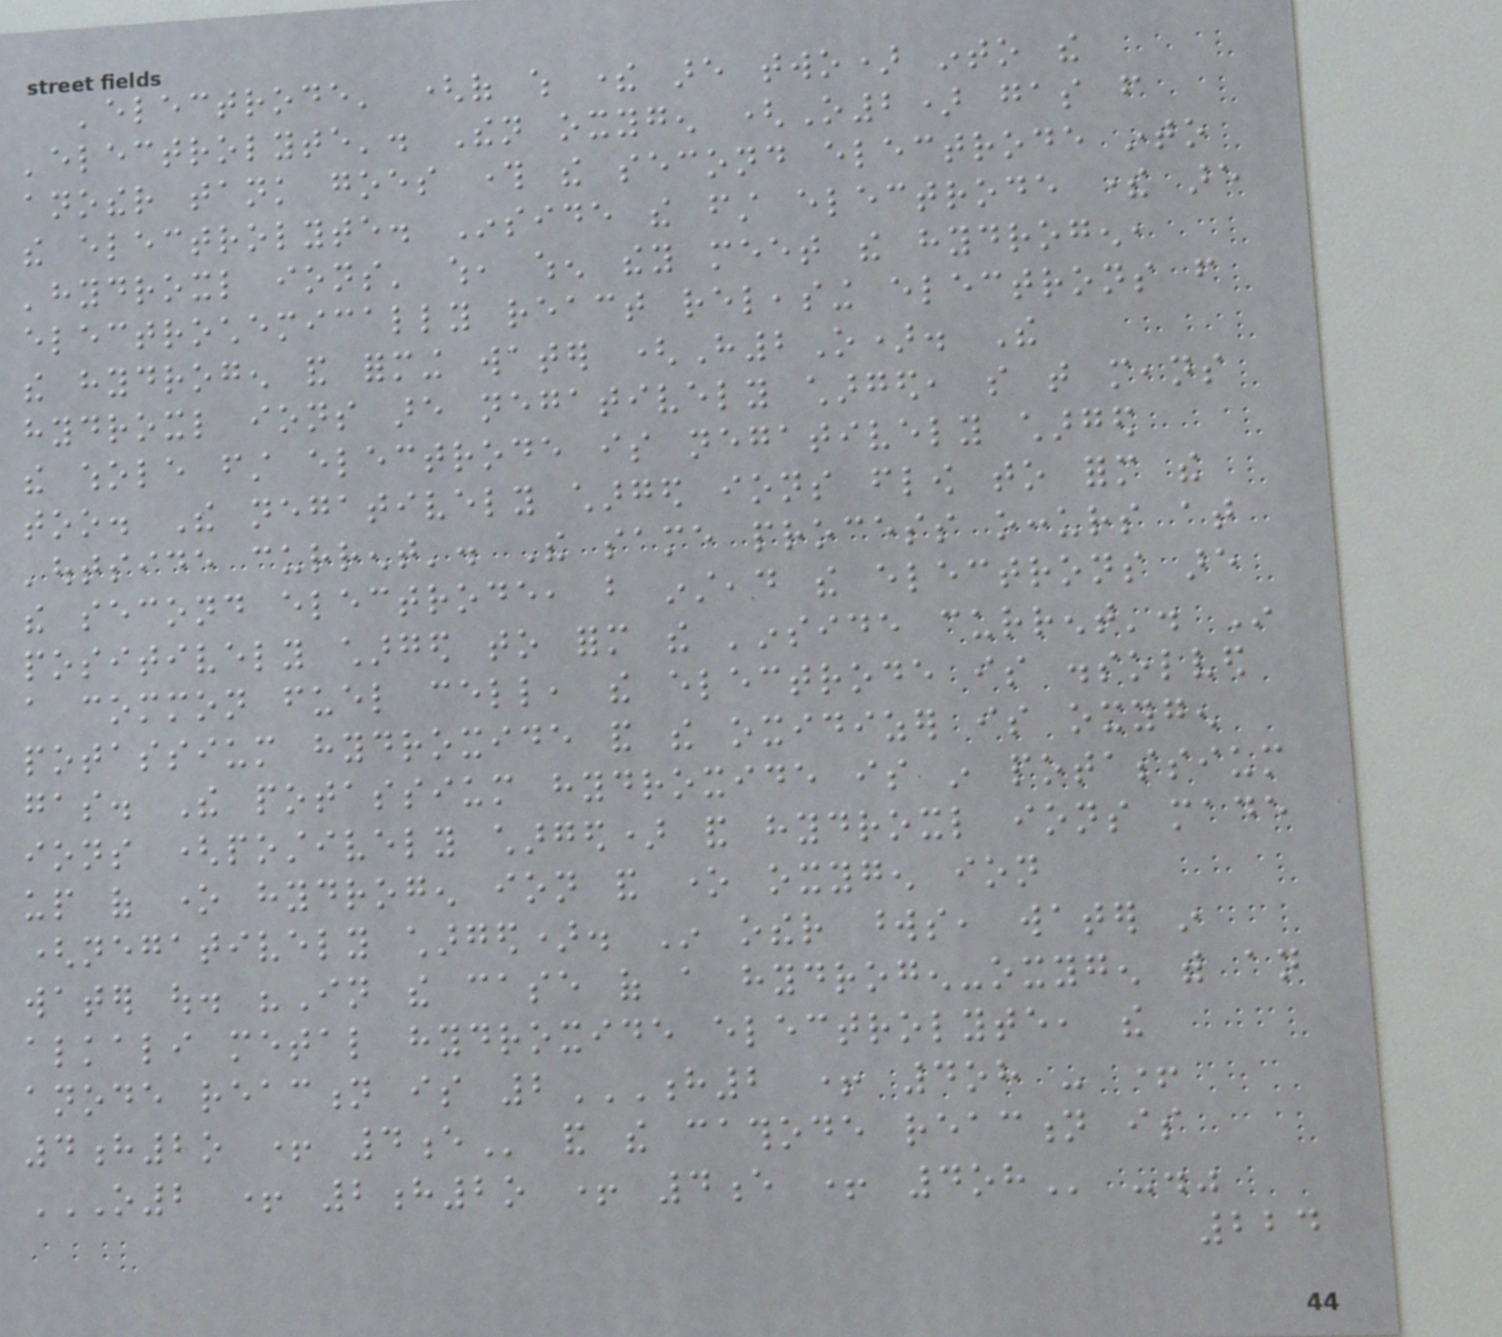'electrode' (of which there are two) into the
'electrolyte'. Then oxygen (O2) gas from
another tank goes through the second electrode into
the electrolyte. Inside the first electrode there are
'hydroxl ions' which, when they meet the hydrogen,
electrochemically react releasing electrons from
the hydrogen and forming water (H2O). The
hydroxl ions are negatively charged, so that means
the whole first electrode is negatively charged
too. The negatively charged ions flow to form the
'outside current'. The same process occurs at
the second electrode, but instead the electrons are
positively charged to form the 'inside current'. In
a common fuel cell, the electrode is dissolved
potassium hydroxide and the oxidizer is oxygen
gas. The potassium hydroxide is in potassium
ions (postively charged) and hydroxl ions made
up of one hydrogen ion and one oxygen ion
(negatively charged). In other words, water in
water out. "In the case of a hydrogen-oxygen with an
alkali metal hydroxide electrolyte, the
anode reaction is 2H2 + 4OH - +
4H2O + 4E and the cathode reaction is
O2 + 2H2O + 4E + 4OH -."
224
